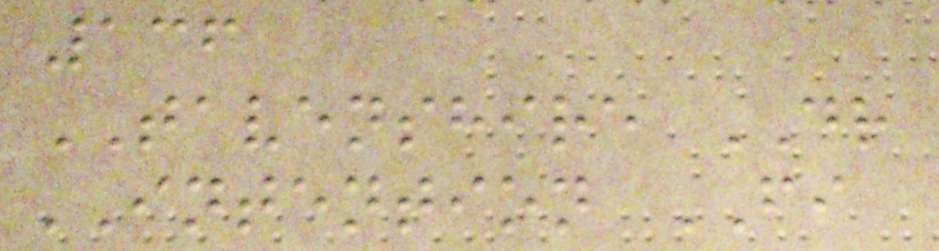136
TAVENSHIRE DR
INTENTION FI
